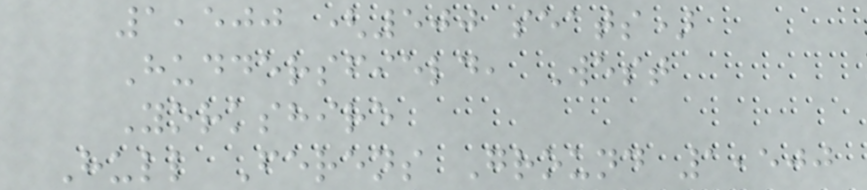1,500 (500 seats)
Huddersfield, West
Yorkshire
Hull Ferens Ground 1,500
